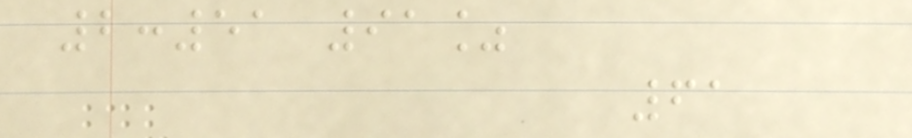2:51 91%
61
